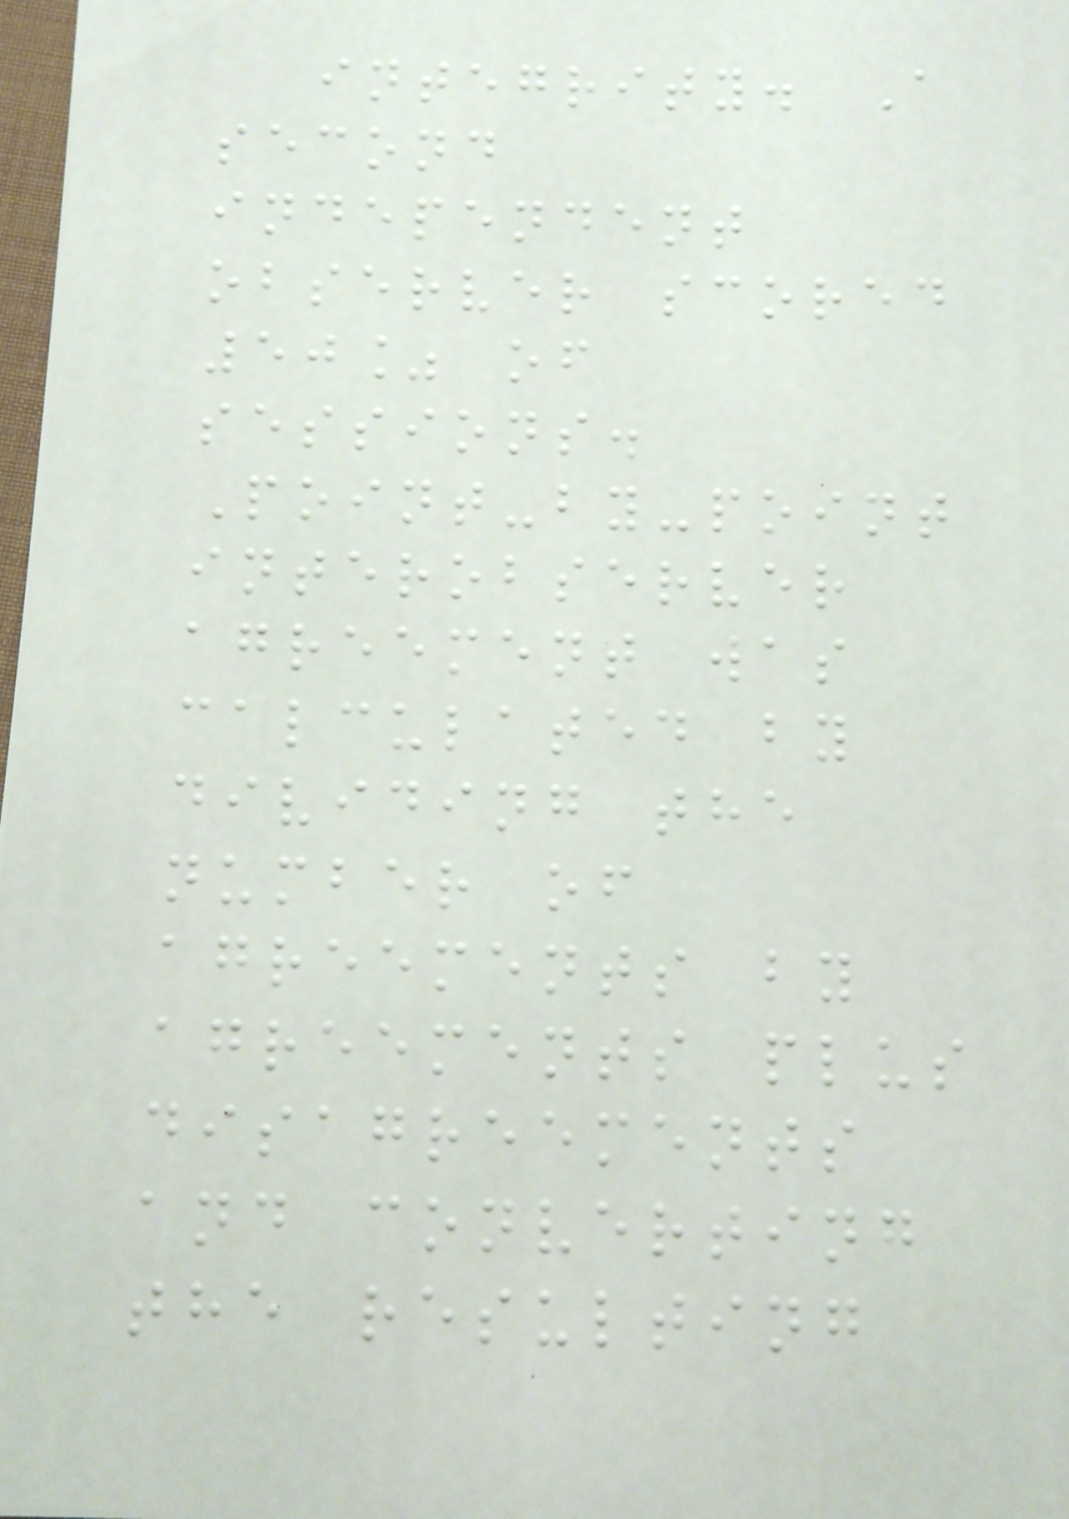integrity. A
second
independent
observer scored
50% of
sessions.
Point-by-point
interobserver
agreement was
calculated by
dividing the
number of
agreements by
agreements plus
disagreements
and converting
the resulting
